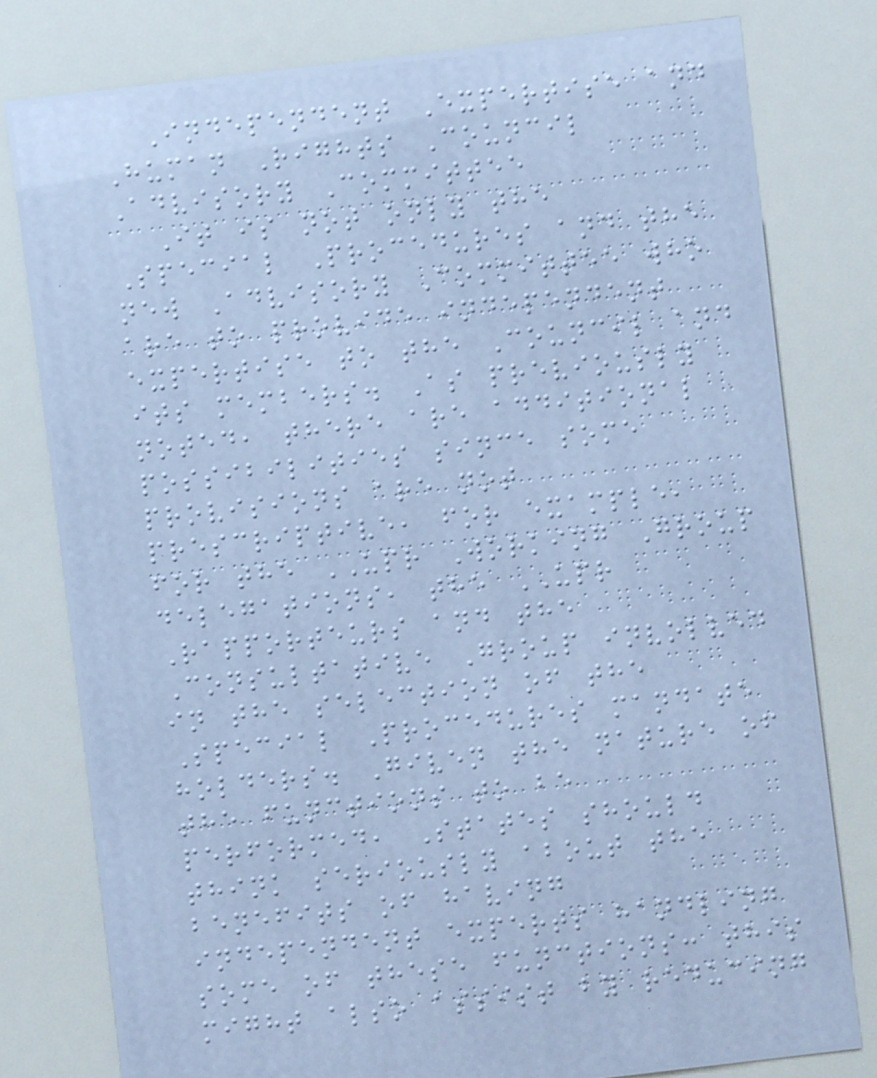Independent Expertise and
Human Rights Council
Advisory Committee
It is not only the
Special Procedures and the
new Advisory Committee who
are to provide independent
expertise to the Council and
its members. As previously
noted, there are additional
possibilities since some
provisions are not
prescriptive, for example,
for the UPR Working Group
delegations, the UPR
Rapporteurs and the
Consultative Group involved
in the selection of the
Special Procedures mandate
holders. Given the nature of
the functions to be
performed, States should
think seriously about the
benefits of having
independent experts handling
some of these functions: this
might also assist by reducing
